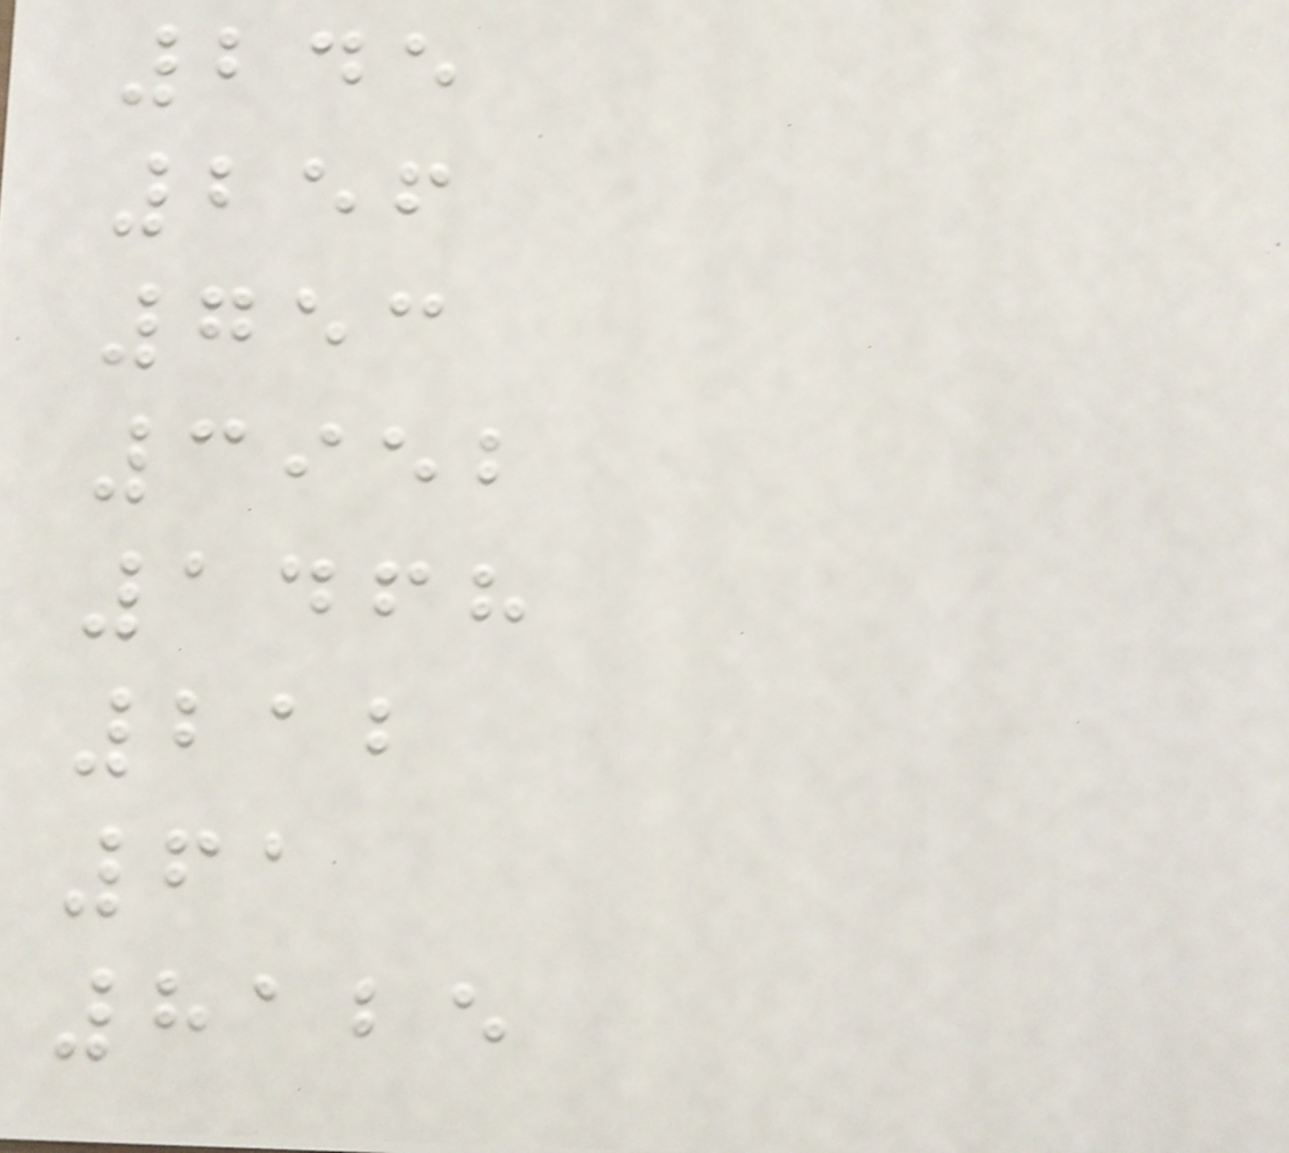245
256
753
3952
1468
212
61
8125
